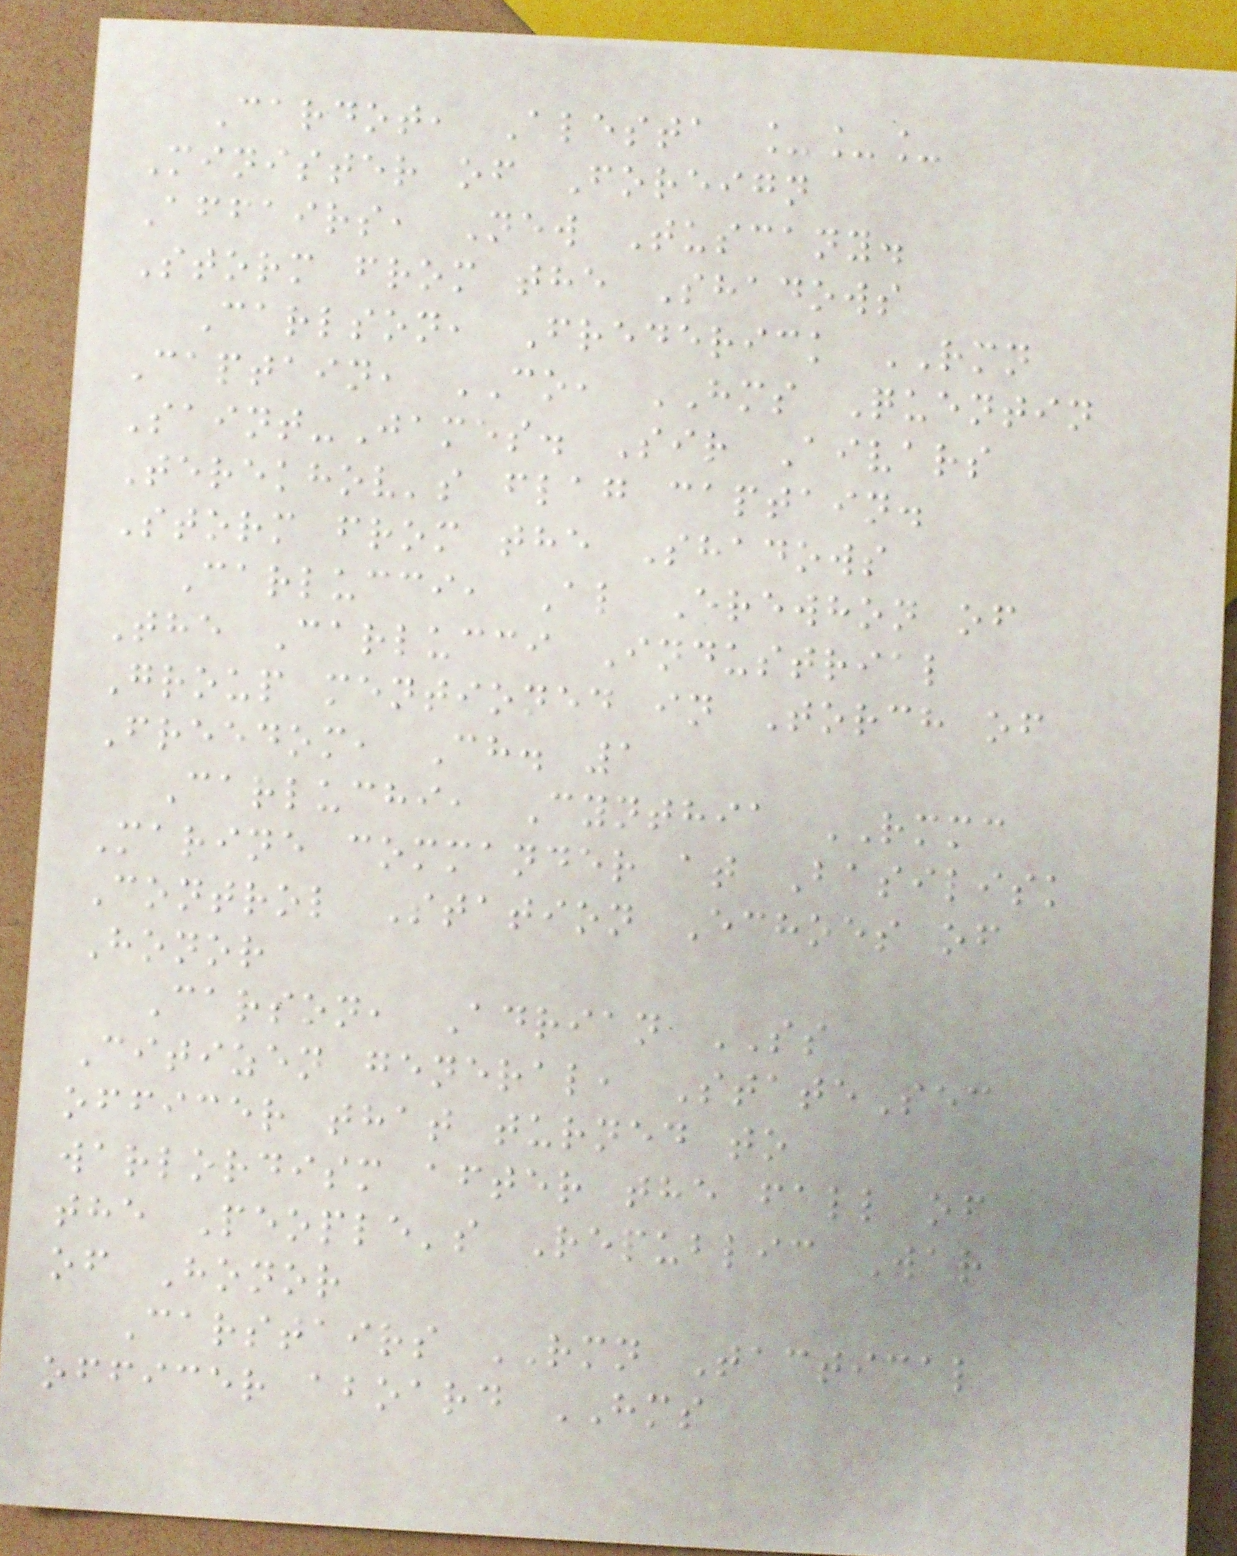Cardot, Alesta ___
Minister of Foreign
Affairs, New Tuscany.
Storm from the Shadows
Carlson, Frederick RMN
Captain, CO, HMS Quentin
Saint-James. Sir Aivars
Terekhov's flag captain.
Storm from the Shadows
Carlucci, Al Erewhon of
The Carlucci Industrial
Group mentioned in Torch of
Freedom, Ch. 1
Carluchi, Cynthia RMMC
Marine commander at Basilisk
Control Station Echoes of
Honor
Carson, Adrian SS
Citizen general, StateSec
officer that turned to
warlordism after the fall of
the People's Republic War
of Honor
Carstairs RMN Tactical
officer aboard HMS
